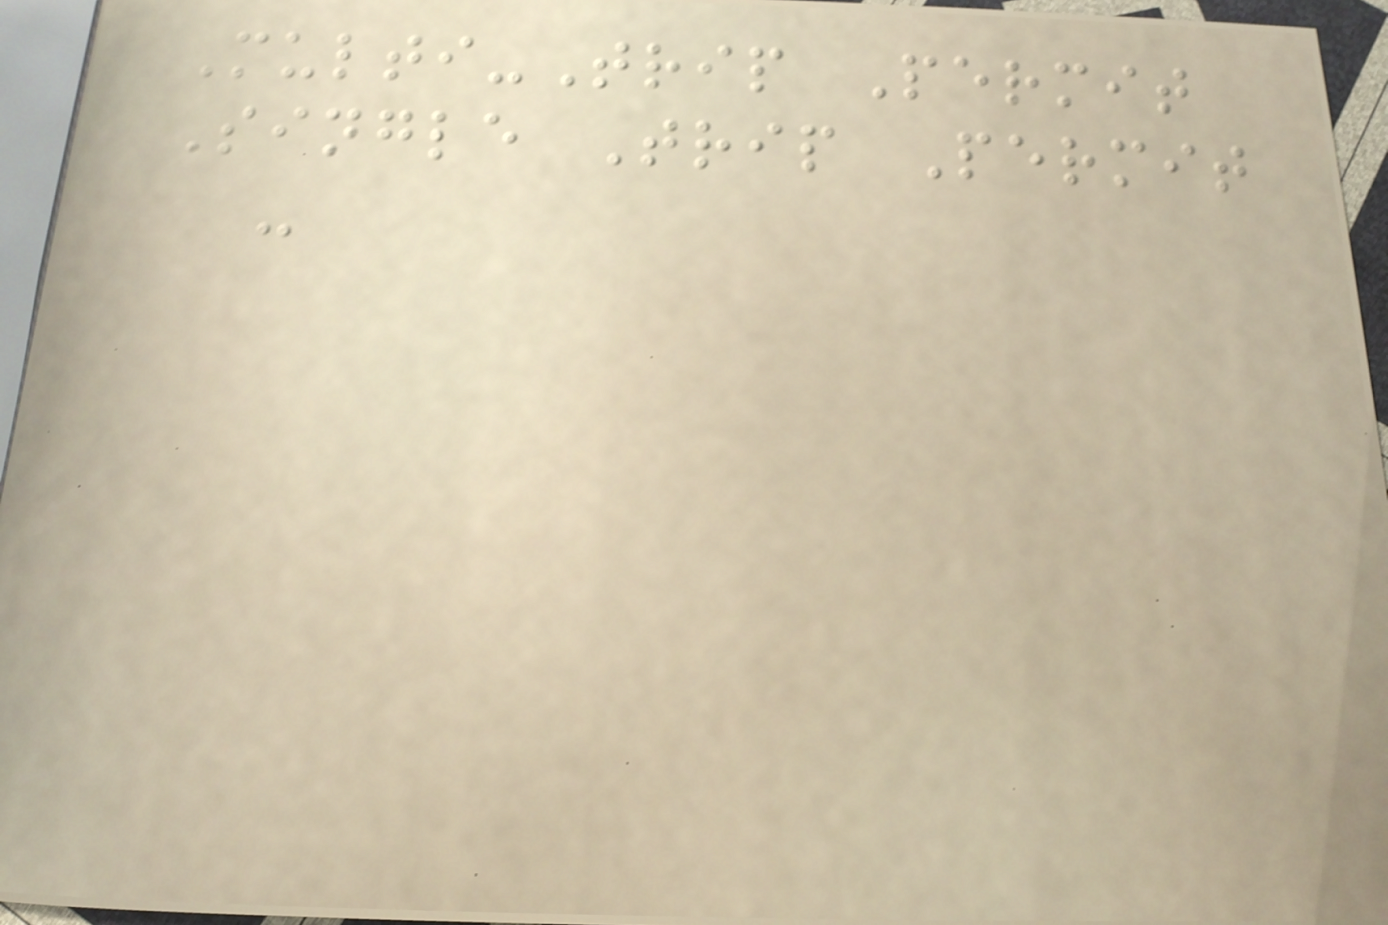Multi-Trip Permit
Single Trip Permit
-
